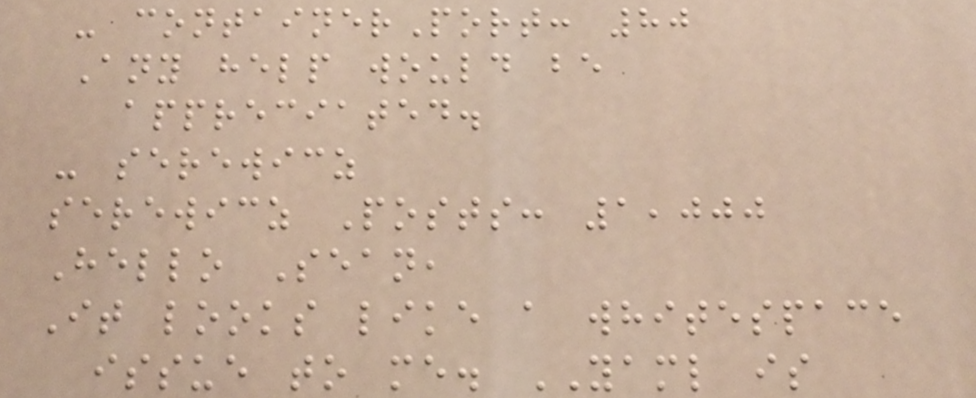- containerPort: 80
Any help would be
appreciated.
- serewicz
serewicz Posts: 1,000
Hello Sean,
It looks like a whitespace
issue to me. YAML is
